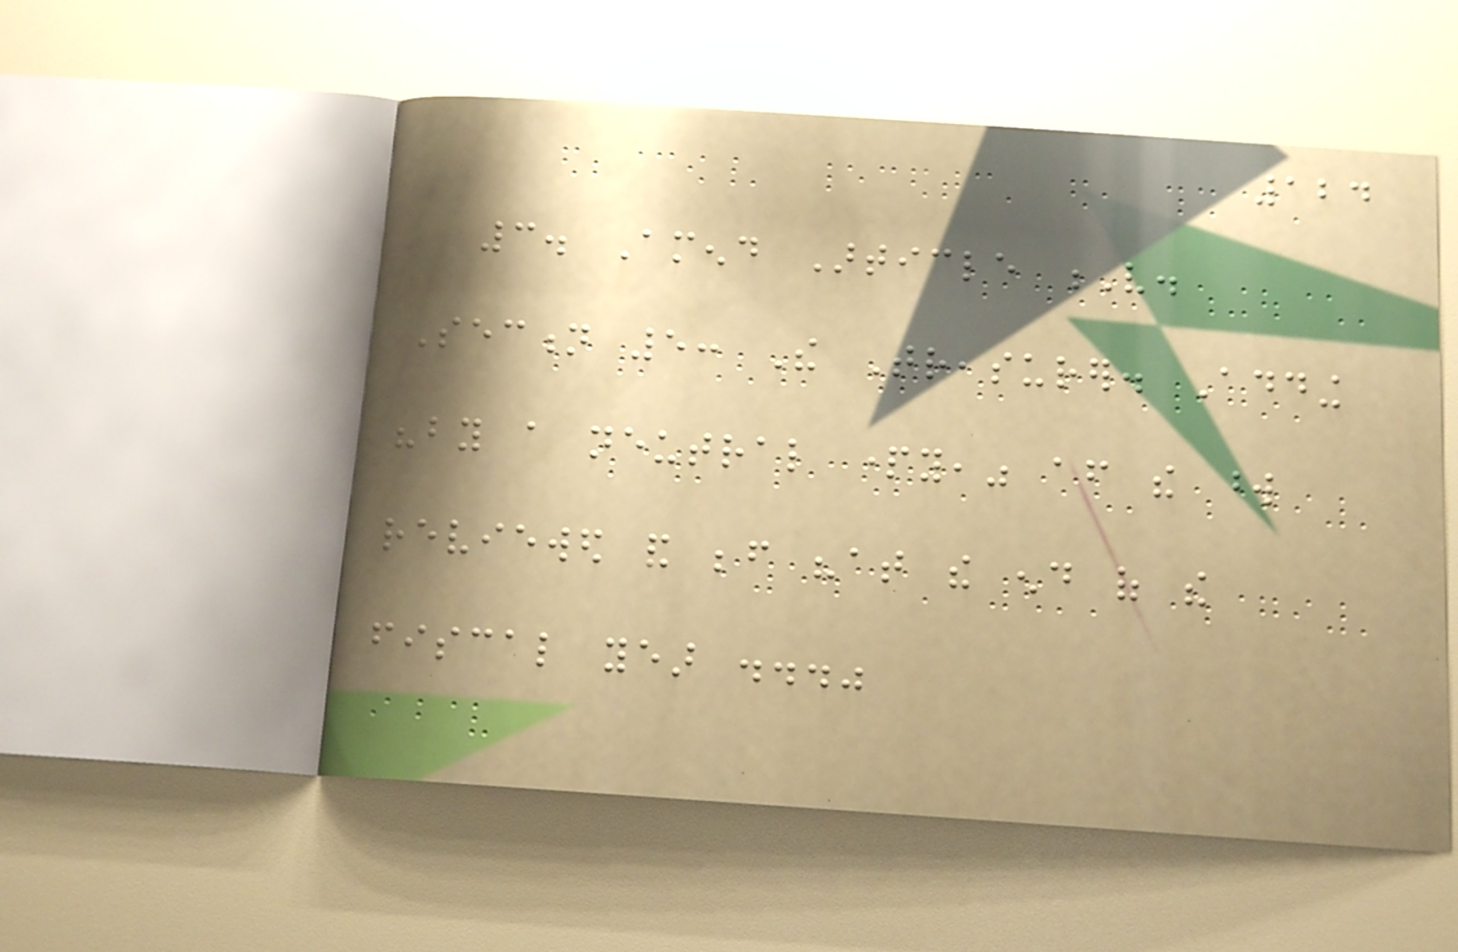124
3. Amend Article V.
Section 5: The Treasurer. Adding
"by a neutral party," after the word
reviewed and before "at the end of the
fiscal year ..."
